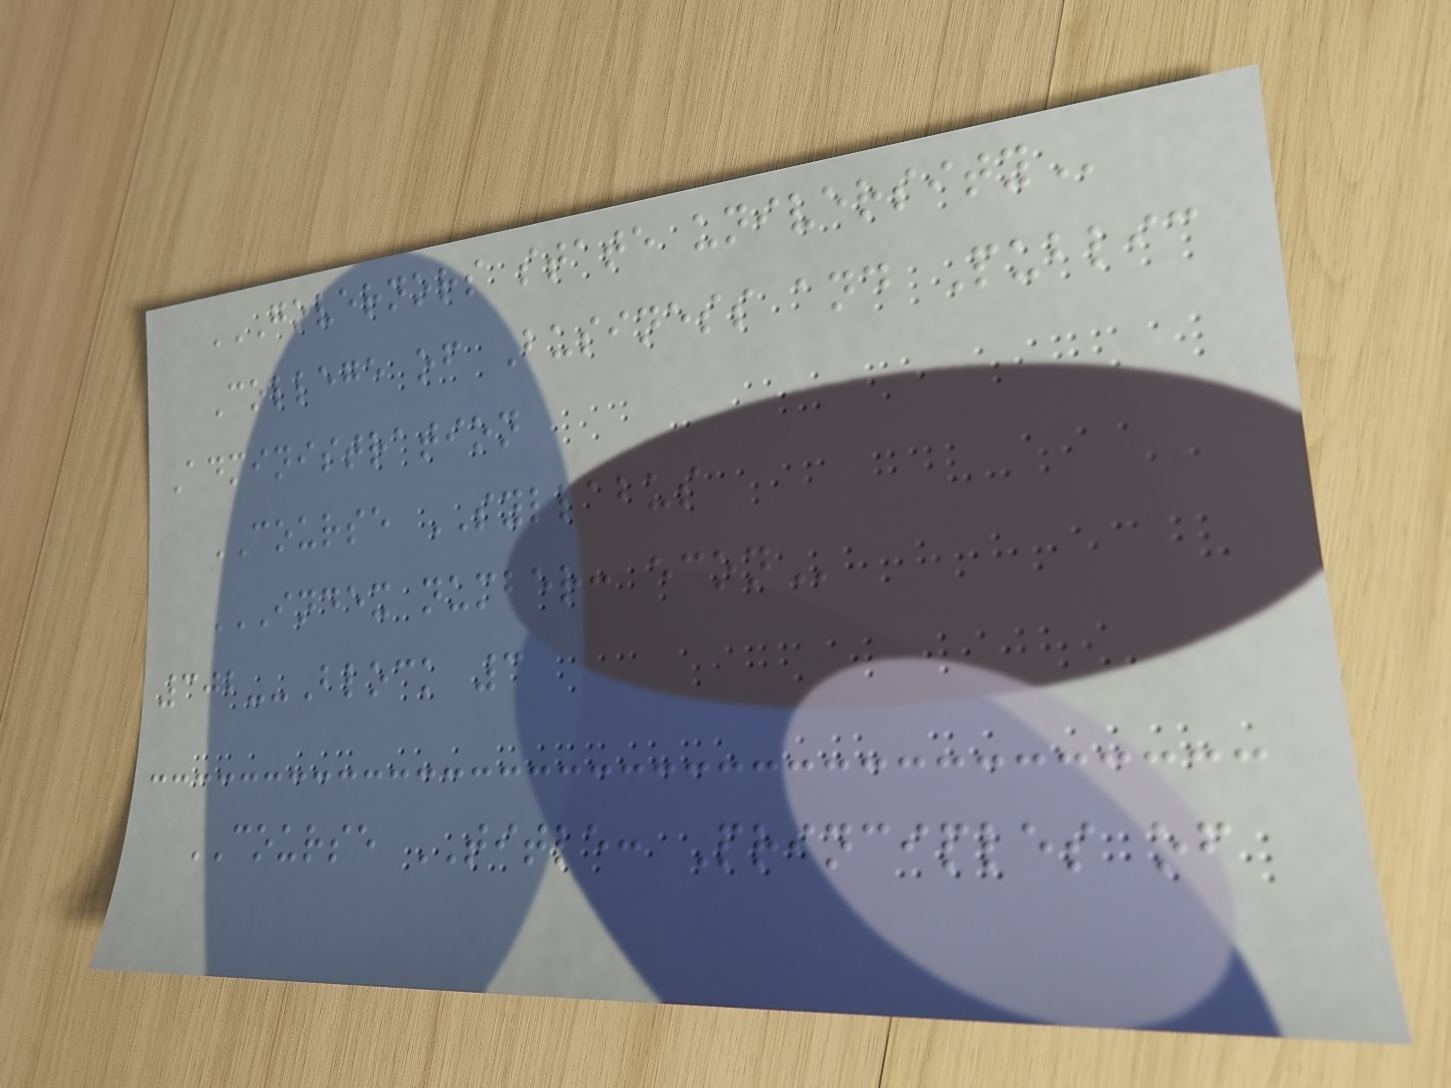GOVERNORS STATE UNIVERSITY
College of Business and Public
Administration
COURSE SYLLABUS
INDEX NUMBER: ECON
302--Block 3
COURSE TITLE: Principles of
